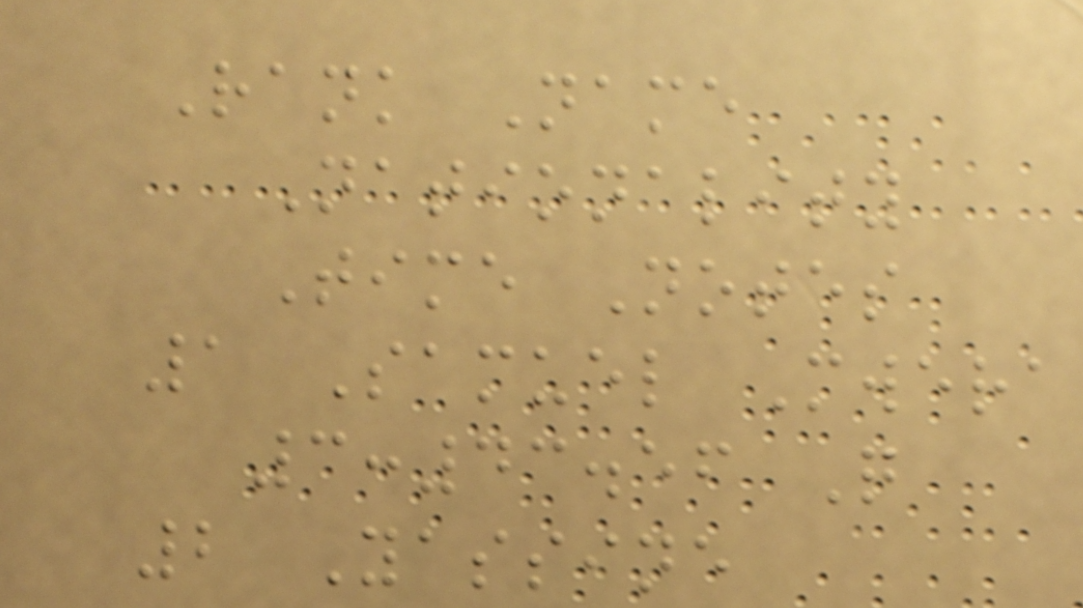Rank Name
Nationality
Time Notes
1 Samuel Mwera
3:43.56 Q
2 Yassine
